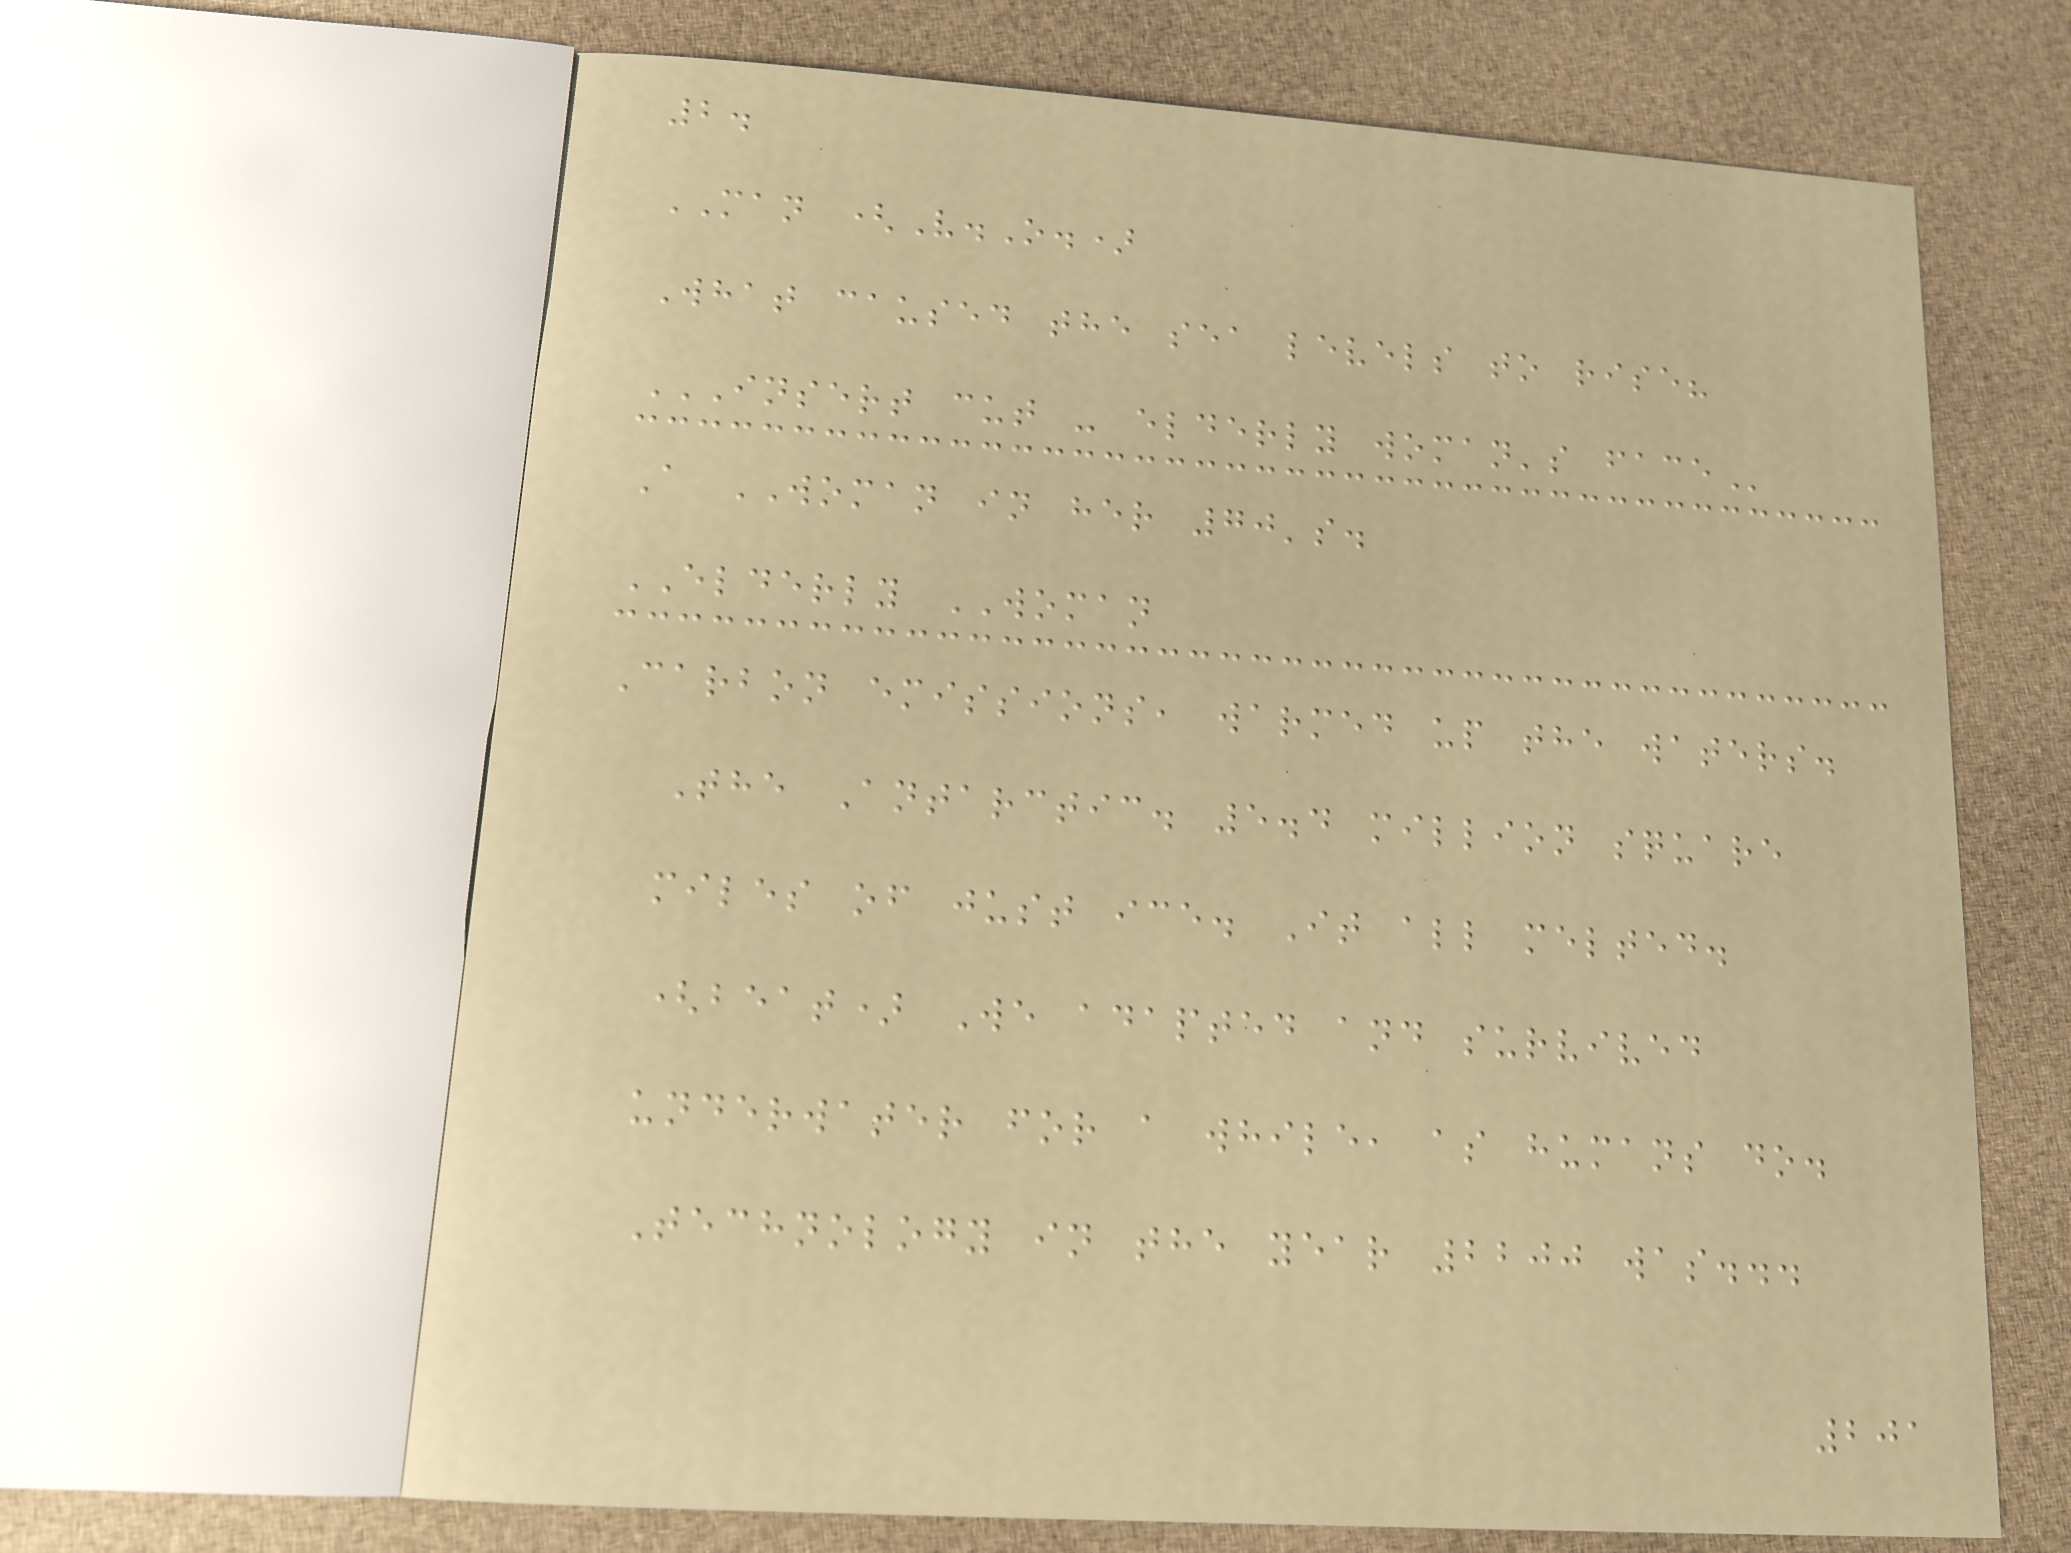2.
MAN (V.O.)
What caused the sea levels to rise?
INSERT CUT - ELDERLY WOMAN'S FACE
A WOMAN in her 70's.
ELDERLY WOMAN
Carbon emissions, warmed up the waters.
The Antarctic. 5.4 million square
miles of just ice. It all melted.
(beat) We adapted and survived
underwater for a while, as humans do.
Technology in the year 2200 was...
201
